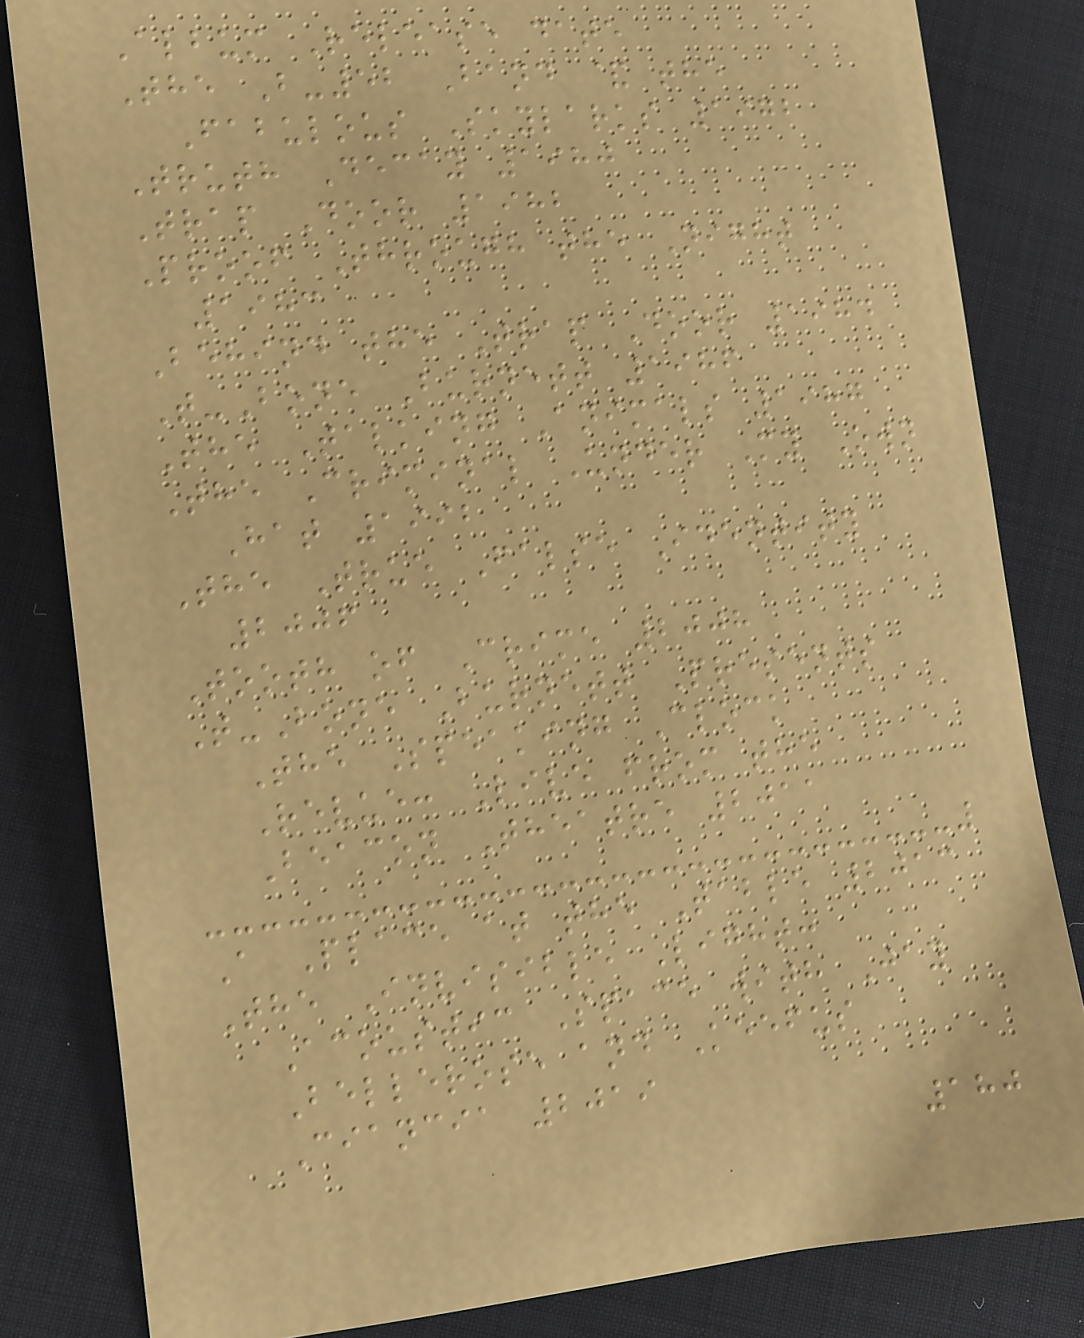Album Release date
The B-52 Band & the
Fabulous Skylarks 1972
Truth Decay 1980
Trap Door 1982
Proof Through the Night
1983
Behind the Trap Door 1984
T-Bone Burnett 1986
The Talking Animals 1987
The Criminal Under My Own
Hat 1992
The True False Identity
2006
Tooth of Crime 2008
T-Bone Burnett Presents
The Speaking Clock
Revue: Live from the
Beacon Theatre 2011
A Place at the Table 2013
The Invisible Light:
Acoustic Space with Jay
Bellerose and Keefus
Ciancia 2019
180
